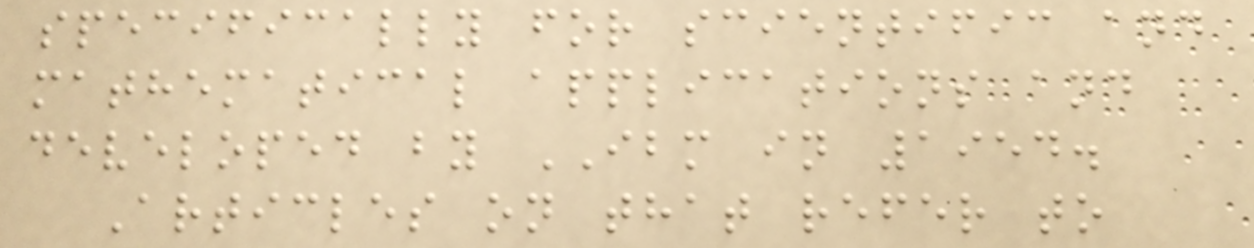specifically for scientific and
mathematical applications and
developed by IBM in 1954.
Articles on that refer to
